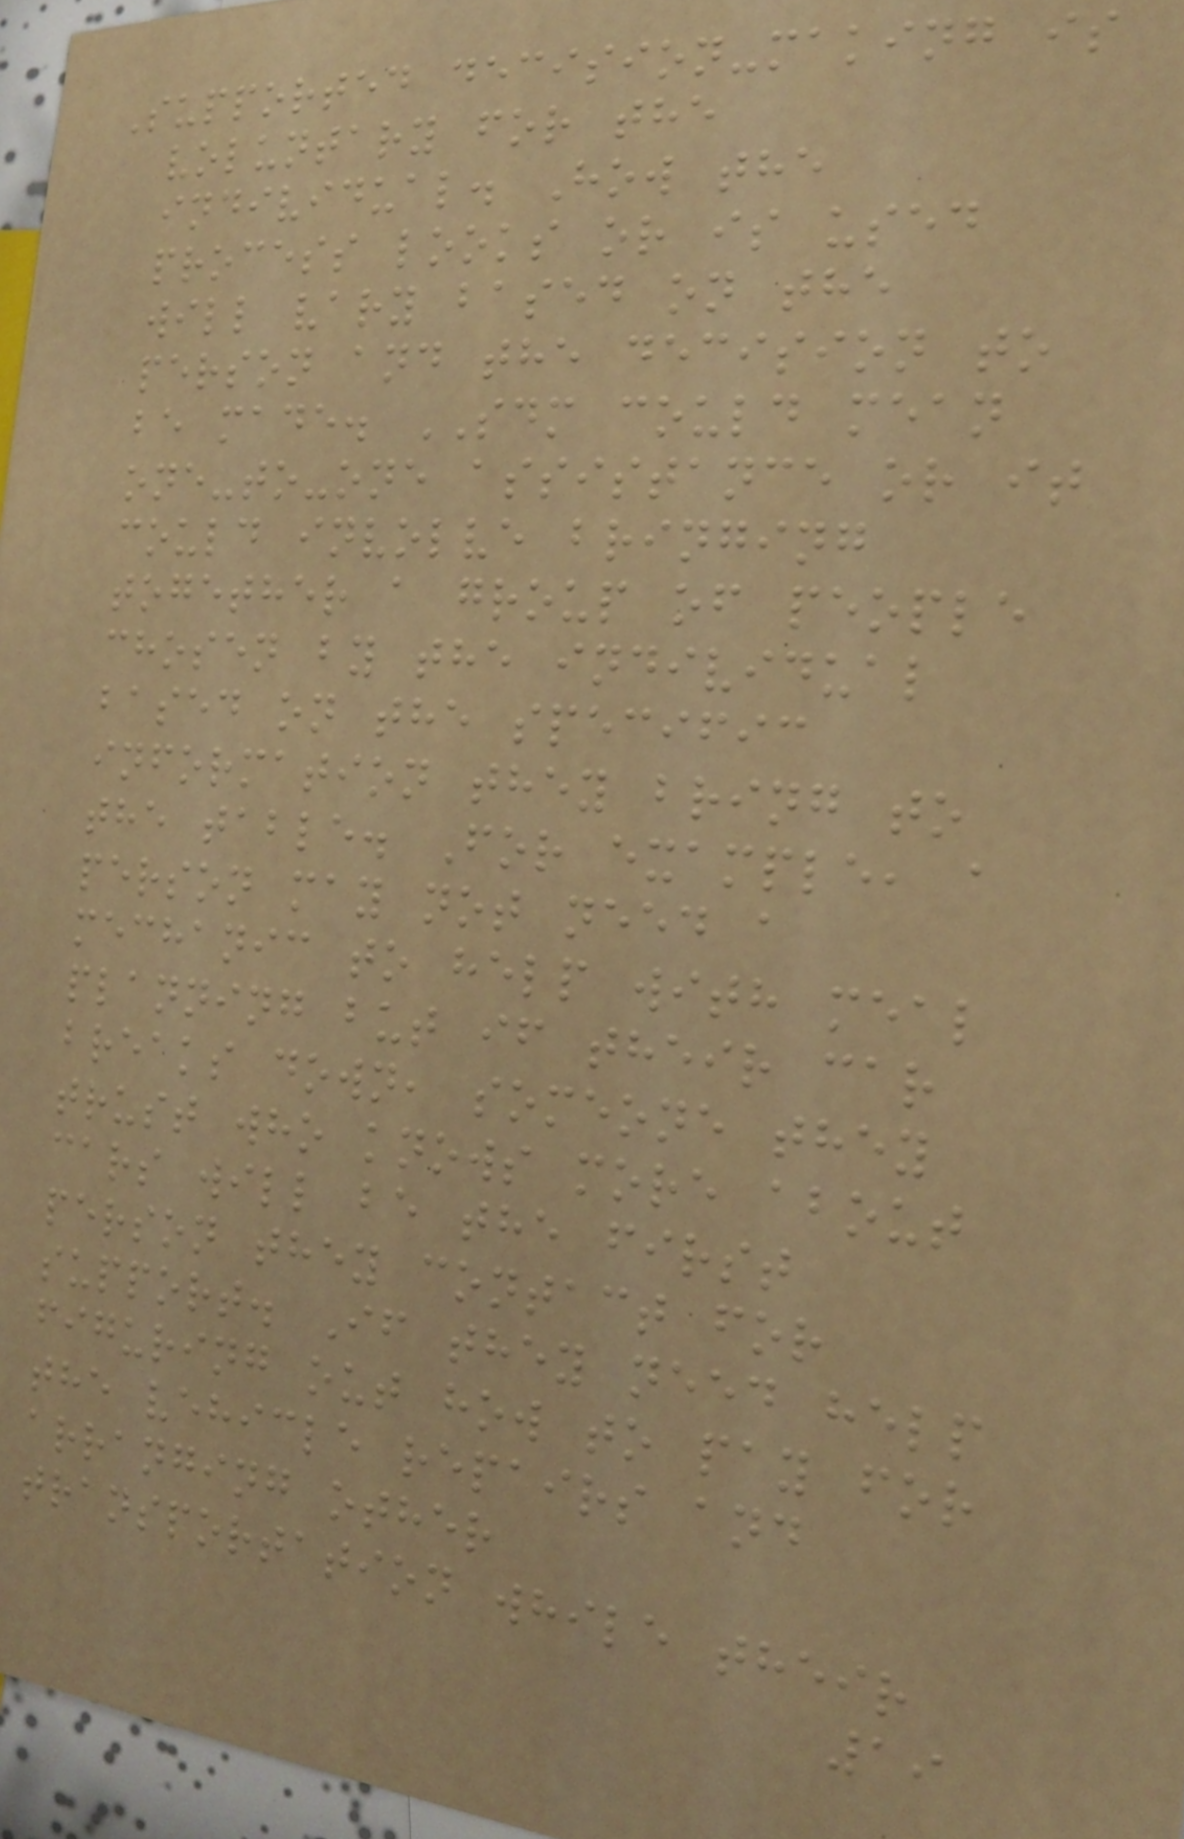Supported decision-making is
voluntary for the
individual. How the
process looks or is used
will vary based on the
person and the decision to
be made. SDM could mean
one-to-one assistance or it
could involve bringing
together a group of people
chosen by the individual
based on the specific
information they bring to
the table. For example, a
person may not need a
mechanic to help with meal
planning but if their car
breaks down, someone they
trust who knows more about
cars will be the first
person they contact for
support. If they need help
figuring out how to pay for
the vehicle repairs and
arranging other
transportation while their
19
